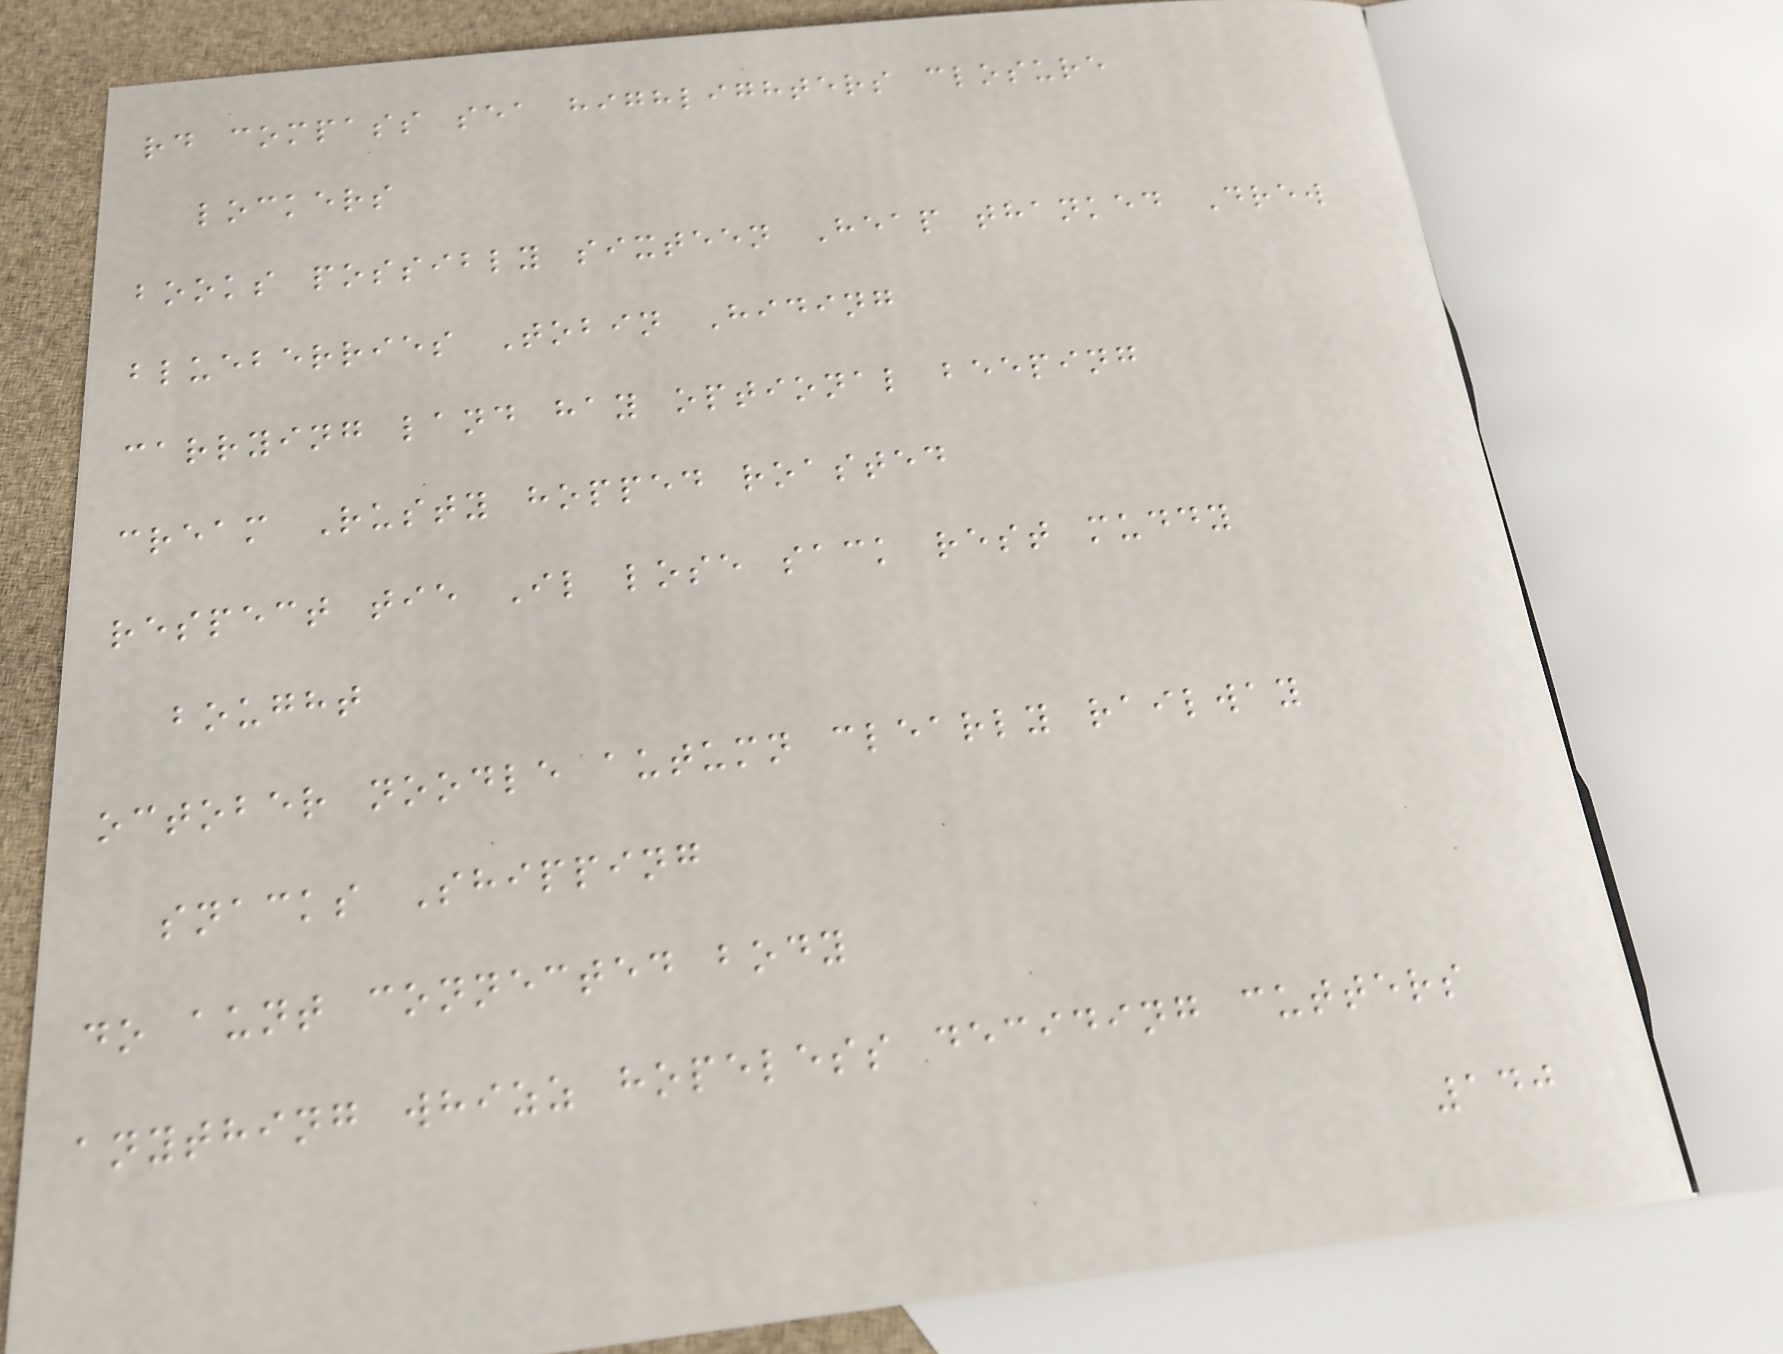rd compass sea highlighters closure
lockers
books possibly sixteen Heap thanked Drew
blueberries Tobin Hiding
carrying land hay optional beeping
cream Rusty hopped roasted
respect tie Il lose sack rest muddy
bought
october noodle autumn clearly railway
snacks Shipping
do aunt connected body
anything whizz hopeless deciding cutters
140
